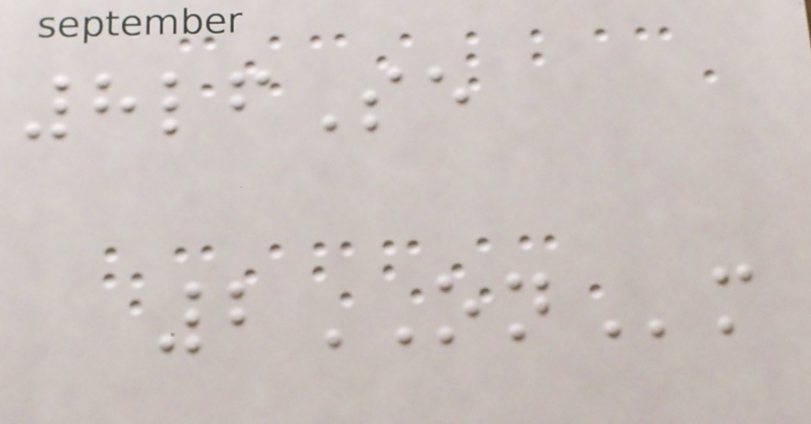8lfSe
2ONm
